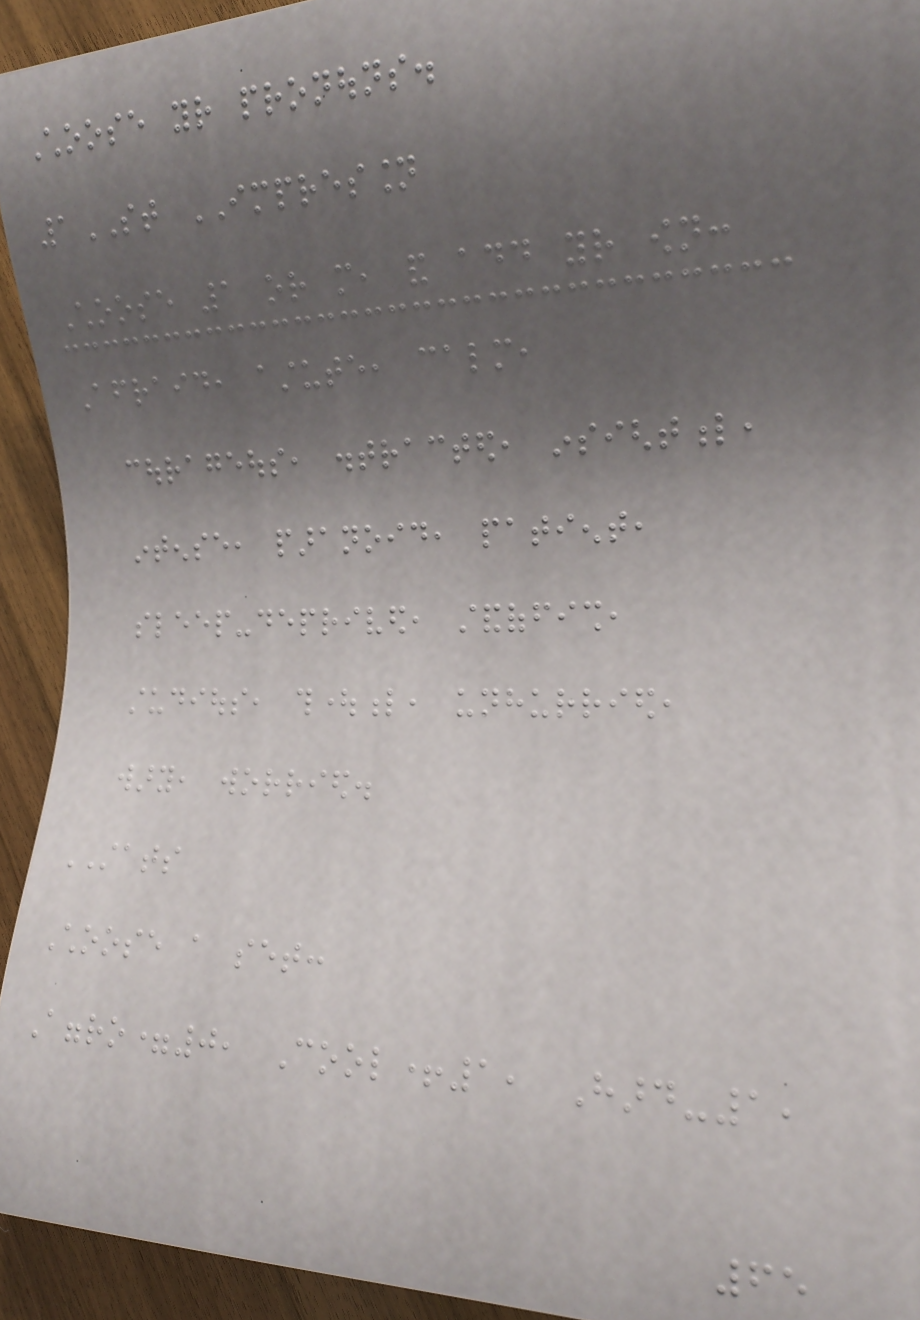Choose your pronouns.
1ST IMPRESSION
Choose 1 or more, and add your own:
Afraid, astute, calm,
courageous, distracted, insightful,
intense, paranoid, patient,
sleep-deprived, standoffish,
studious, thoughtful, unhurried,
wary, worried.
STATS
Choose a set:
Aggro=0, Cool+1, Hard-1,
65
